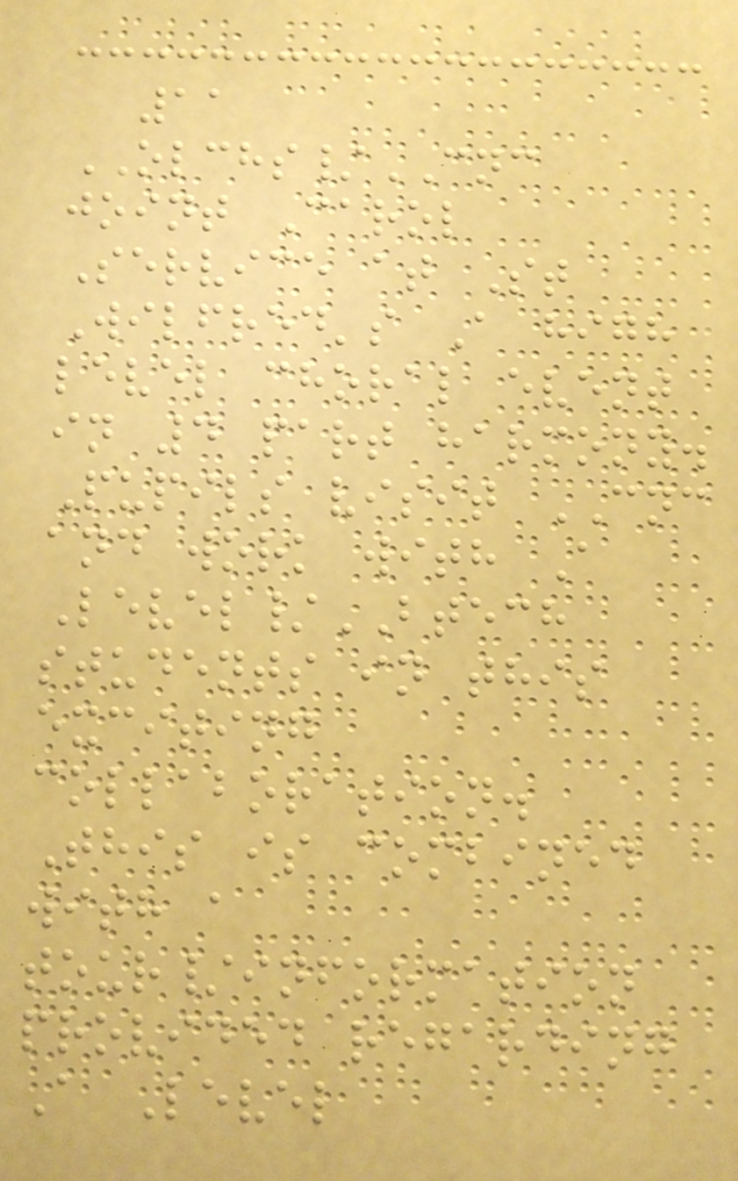11
OLCHS/CNC
joint Carol
Service at St
Wilfred's A high
level choral event
in 4 part harmony.
Pupils visit CNC
and work with A
Level/BTECH
students in this
exciting
collaboration.
This is combined
with a
tour/information
provided regarding
A Level
